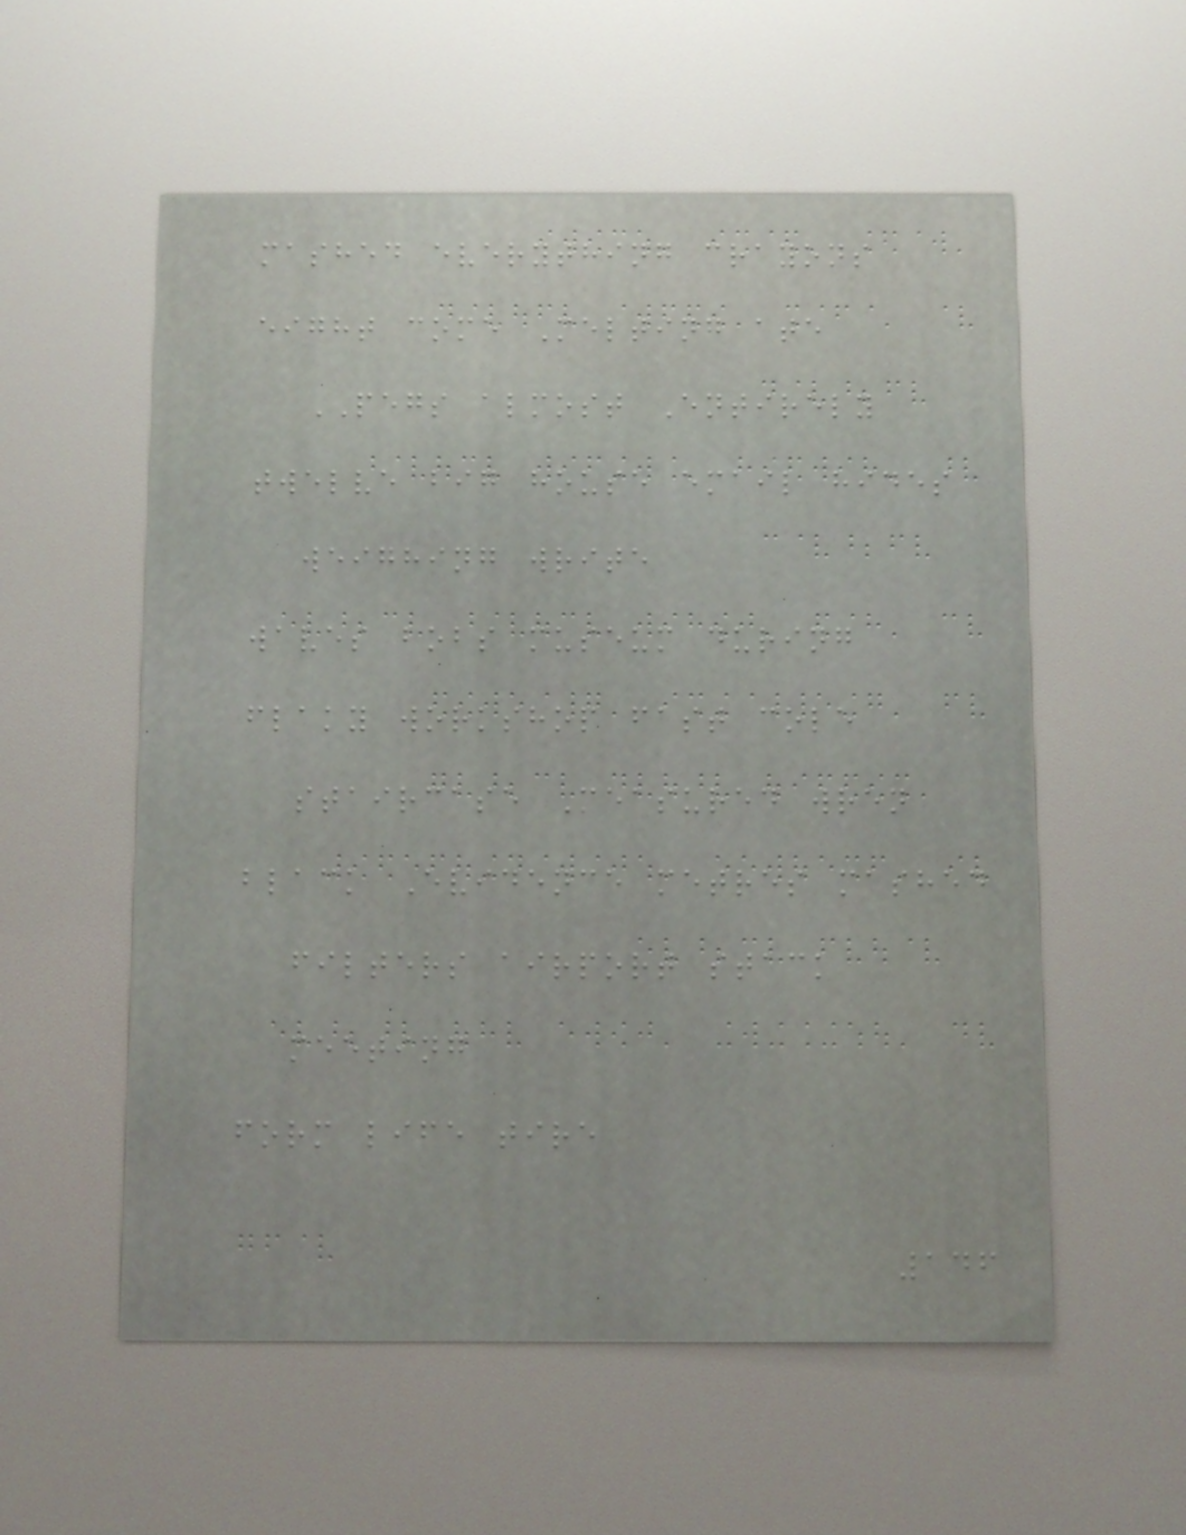mashed everything crayons
eight come Melting ate
PEGS almost Entirely
twelve big house email hides
weighing write
waves bobs museum during
flaky workshop fast cole
staircase Measured wren
black Evidence metres mashed
filters airport stack
meeting
form life tire
146
